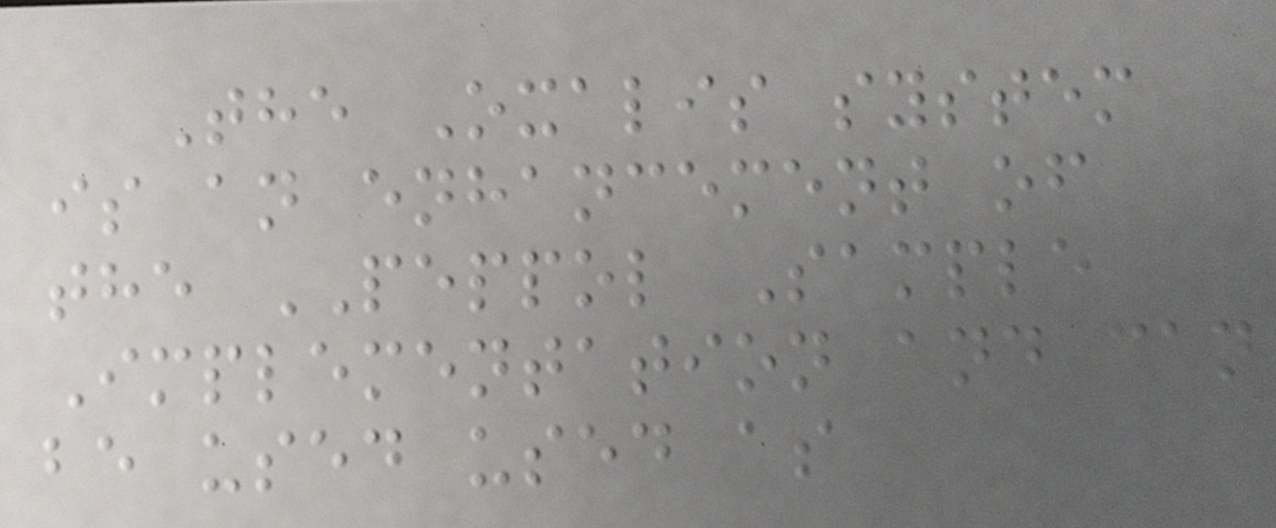The Oxalis system
is an enhancement of
the PEPPOL Sample
Implementation and can
be used used as
